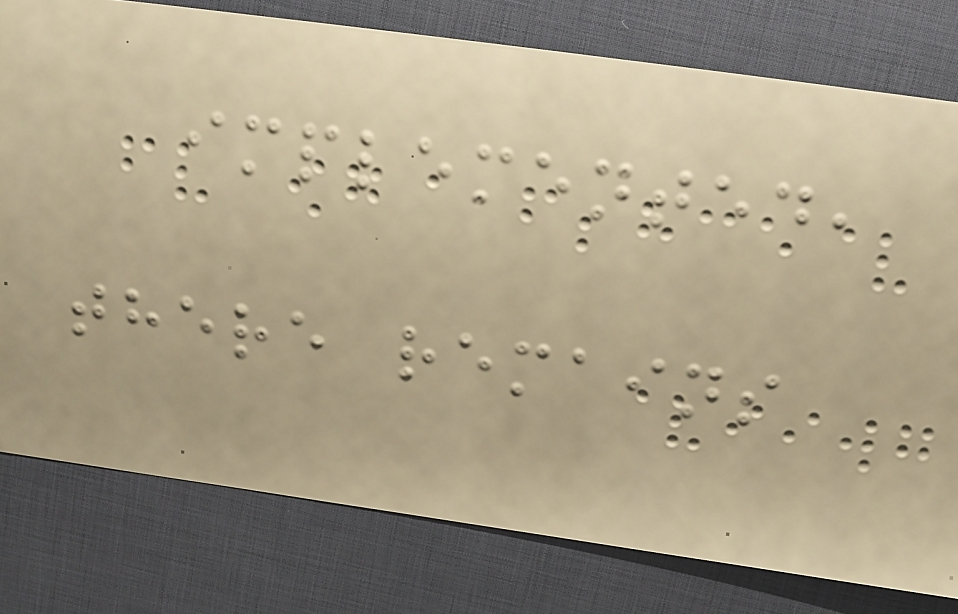implemented,
there remains
